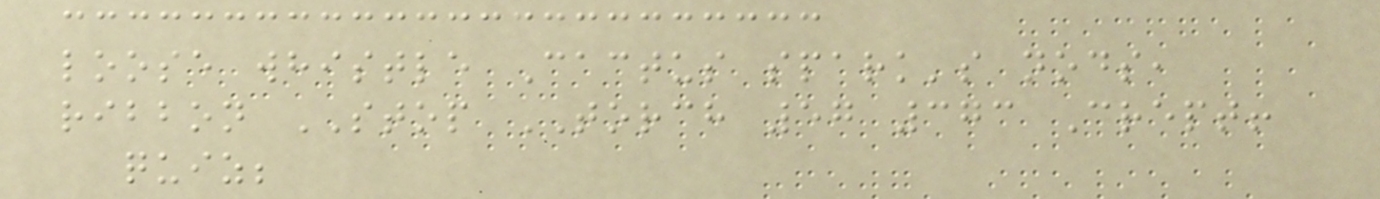loose whistle Cactus spark's nods,
ribbon STOP TORCH 57 373 Crept!
quiz;
